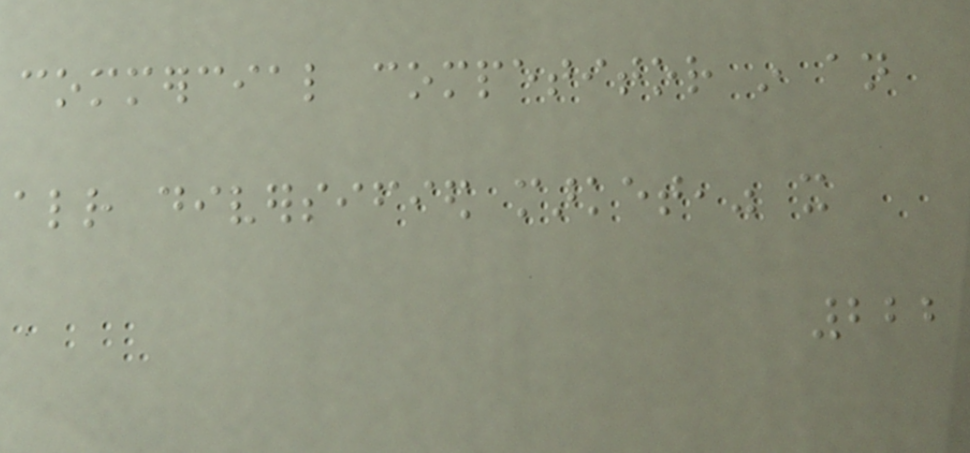commercial competitor in an
already diversified market," it
222
